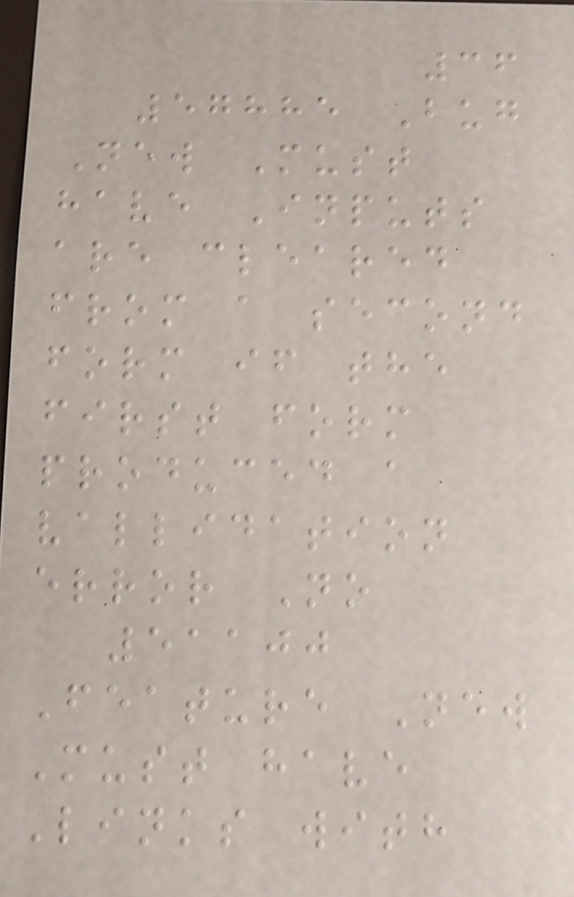36
57885 Bug
New Must
have Inputs
are cleared
from a second
form if the
first form
produced a
vallidation
error No
51100
Feature New
Must have
Links with
